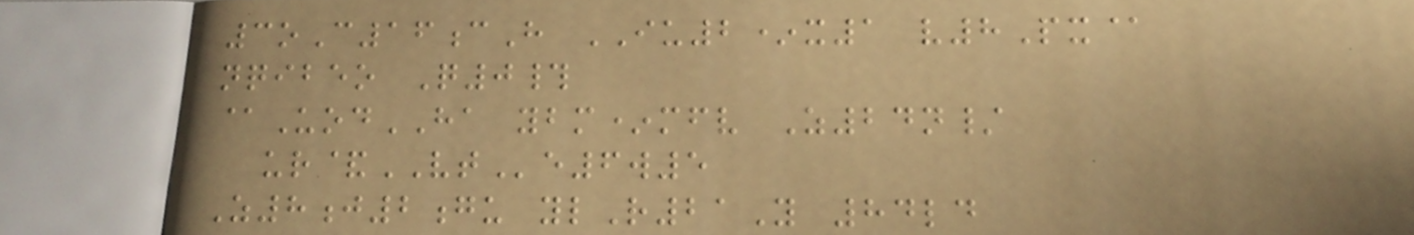3oC16cH IU2*x1 v8Px@
nqibeo Q0#
@UodHA ybm*mfv Z24n/
ur&VTe6w5
Z8j2gu ylR21Y 84ld
